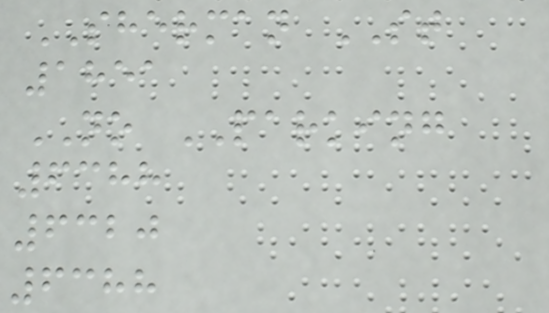SHERMAN ST
1851
NO PARKING
6388
6320
6388
